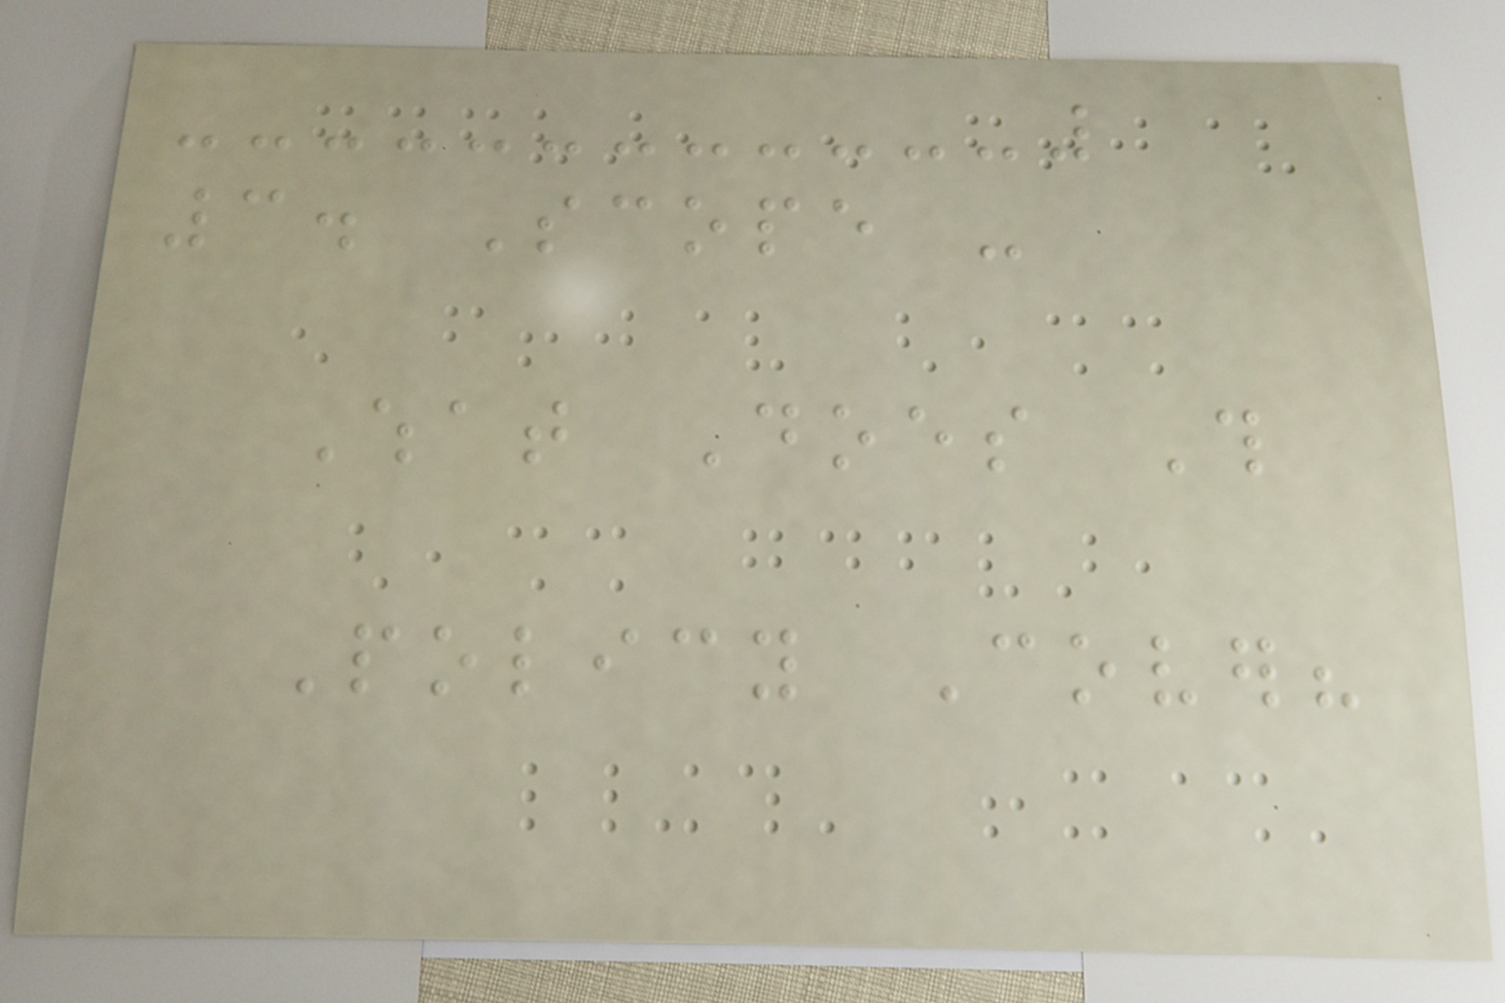3. Scope -
What Does This
Policy Cover?
